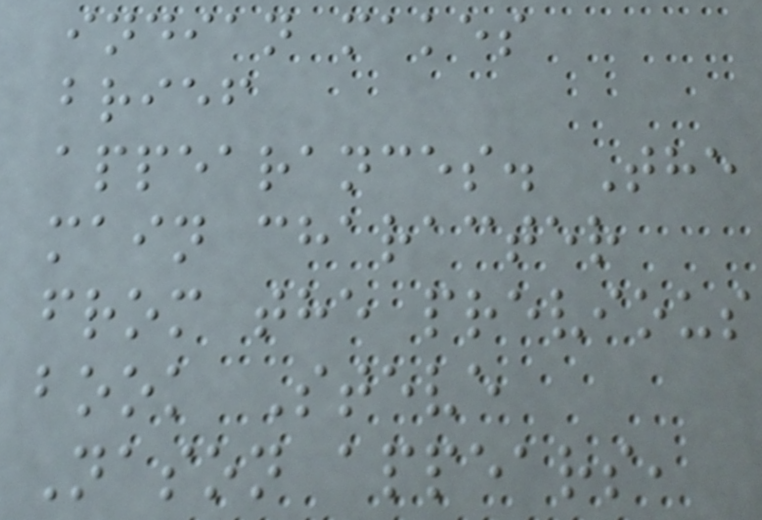indian makes
brief
appearances. The
main character
from the previous
book Steve
Nason appears,
